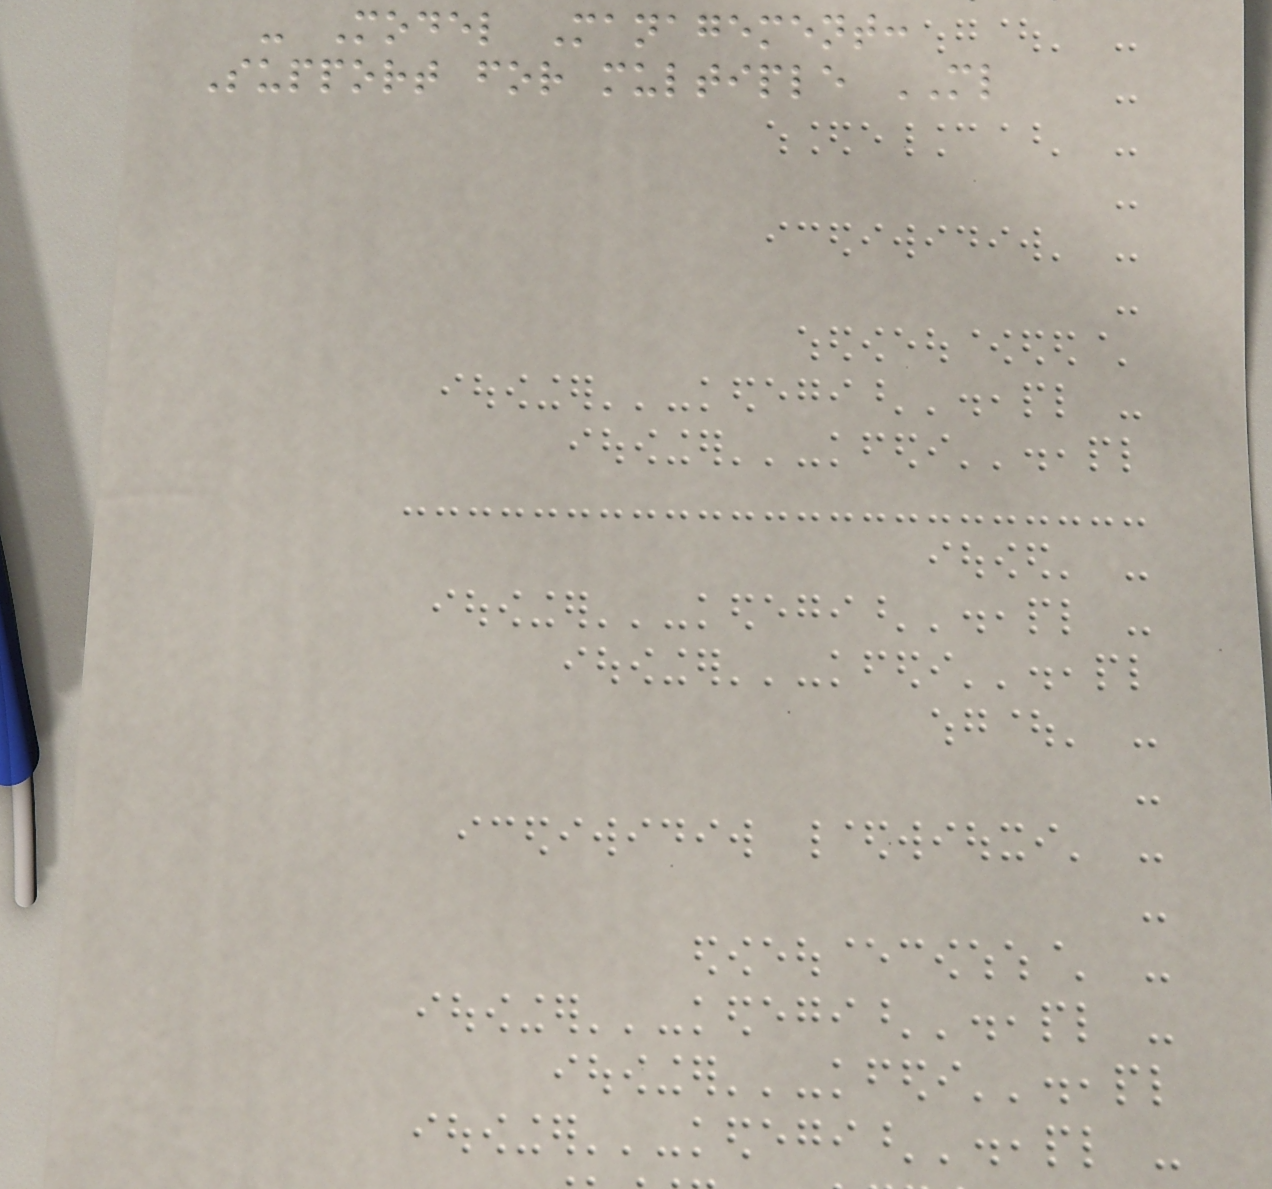- Model Management:
Support for multiple ML
